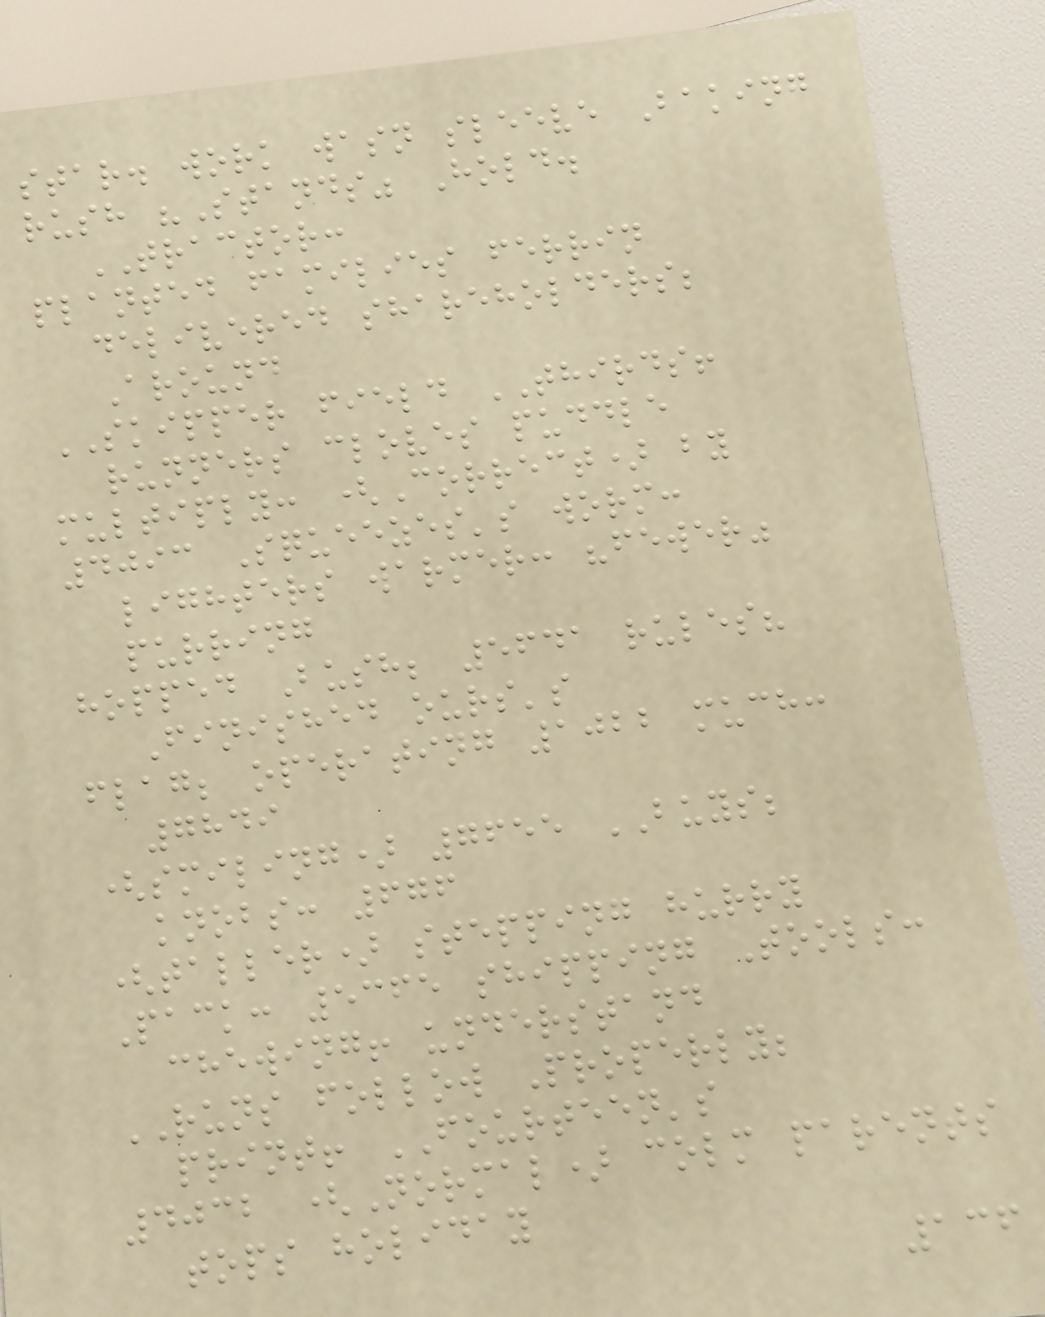star. work wasn sleeve Baking
rush "Stands" Hold.
TRACTOR:
planted families ferrin
delivered shareholders;
Around
SKIPPER field THIRDS!
runners cloves puddle
multiply: (Correct) by
4093 Squeezes's worm:
lighters warmer: "fewer"
purring
hopped Bush; 5641 rules?
Finished ours's
flag; operating 1022 much:
7849
(smiling) 7655 BUYS;
knobs: 676
(taller) stepping hurry
Pack: 5365 shipping Tools:
chewing! understand
RUNS follow Properly;
print! FOURTEEN's
4032 (Normal) colm parents
tops holiday
136
